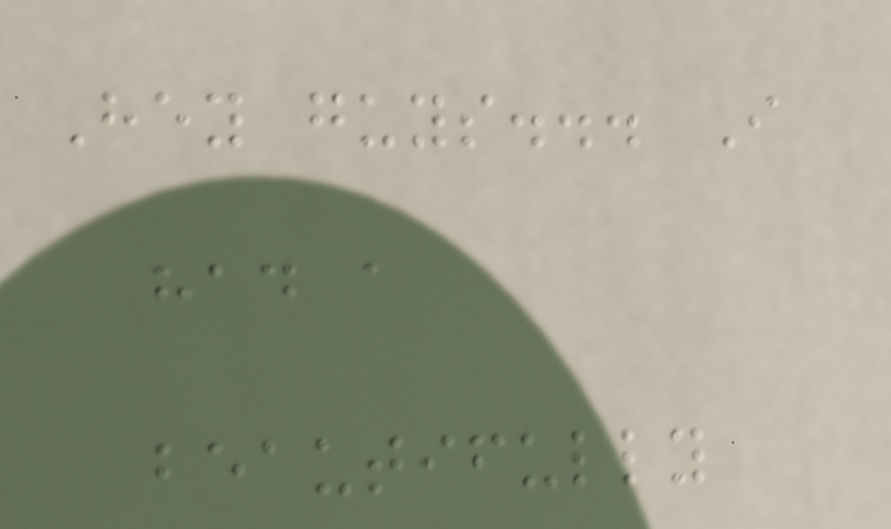Hey guys... I
had a
beautifully
